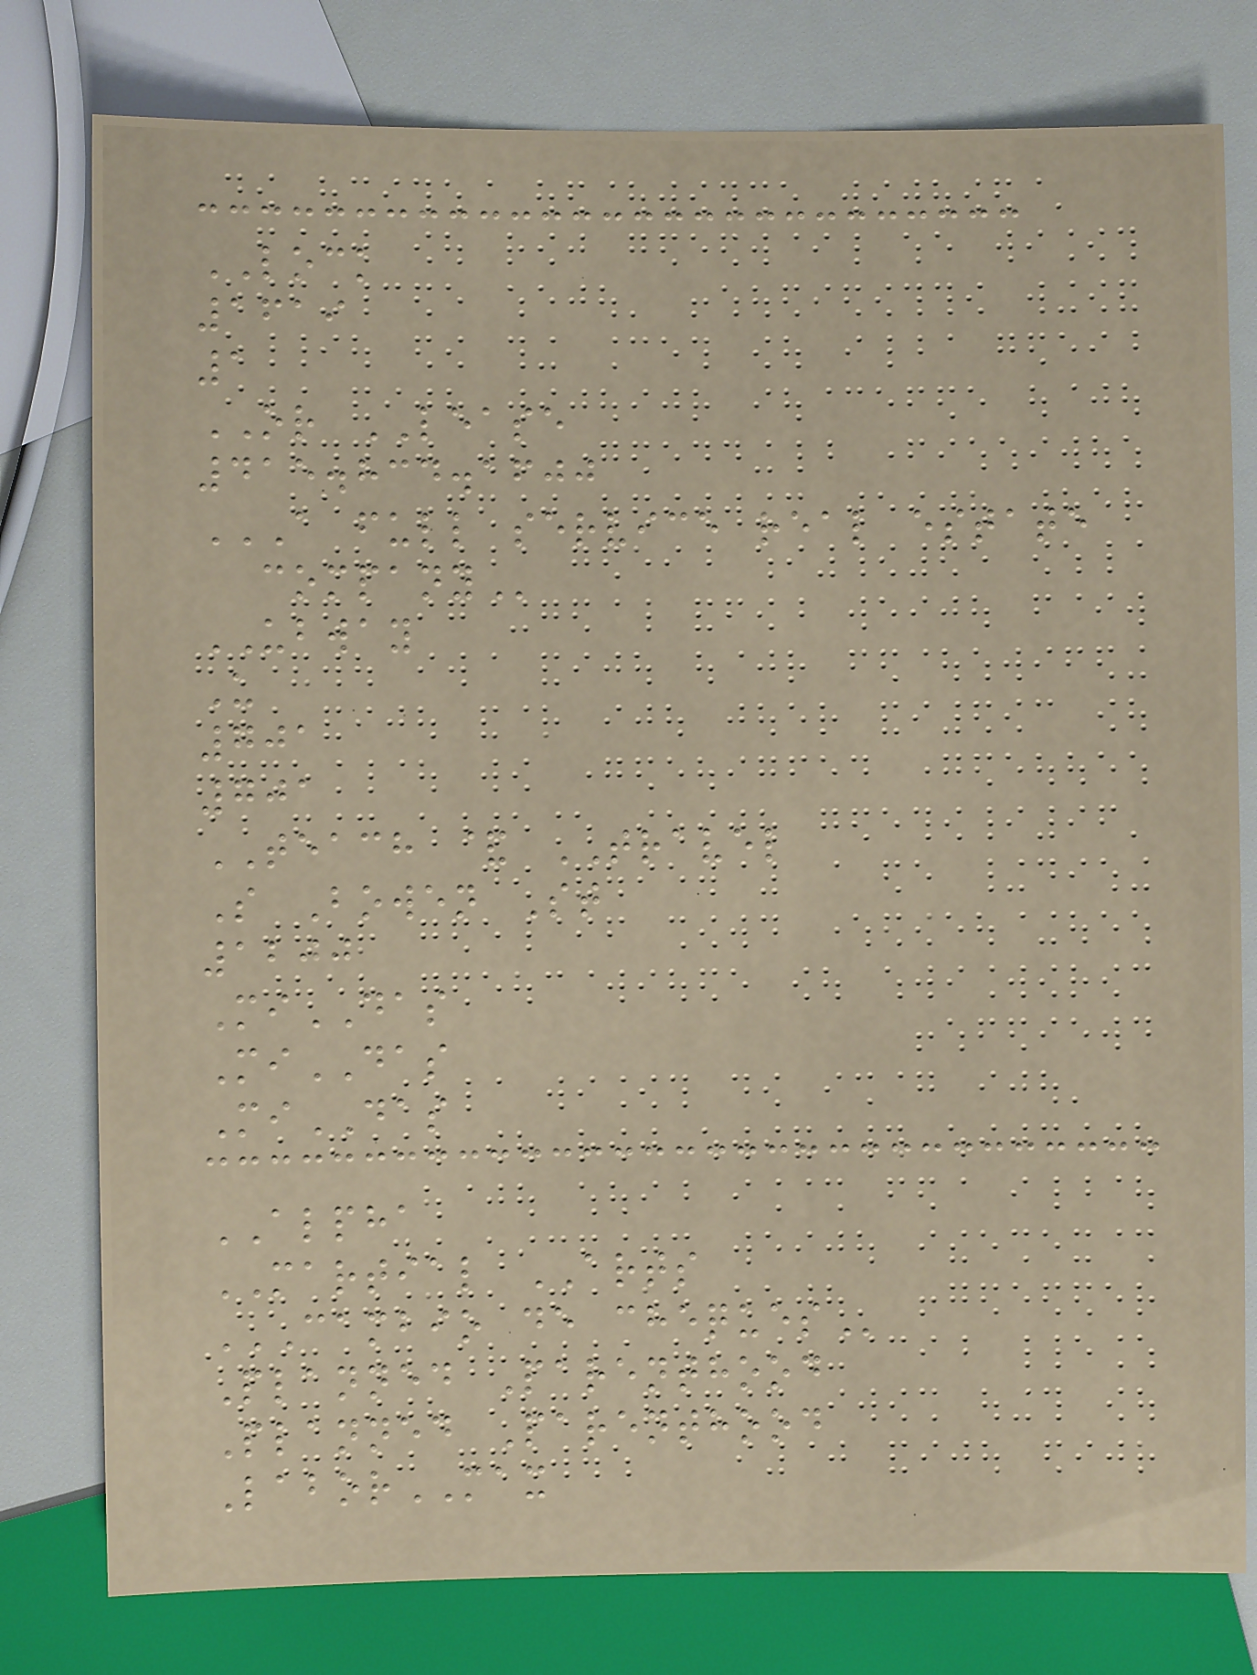LOCK
1619
1
OR LEASE
415.834.1600
A FULL SERVICE REAL ESTATE
COMPANY
UBWAY
U
701
701
TEACH & TRAVEL
S Bowen St
1200
MiDAS
MiDAS
MiDAS
ALPHA
MARTIAL ARTS
CAMBIO DE CHEQUES
Planned Parenthood
Planned Parenthood
LaborMAX
